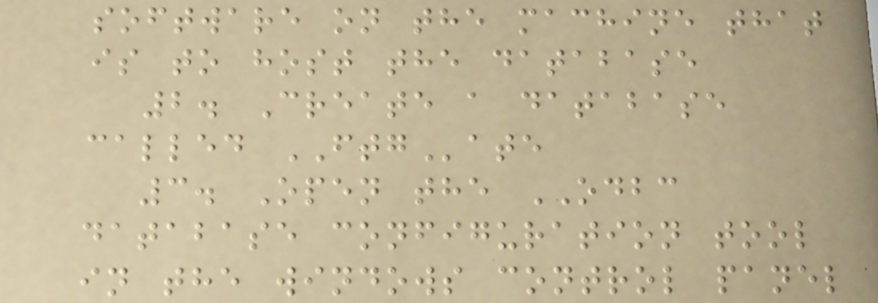software on the machine that
is to host the database
2. Create a database
called FTGate
3. Open the ODBC
database configuration tool
in the windows control panel
